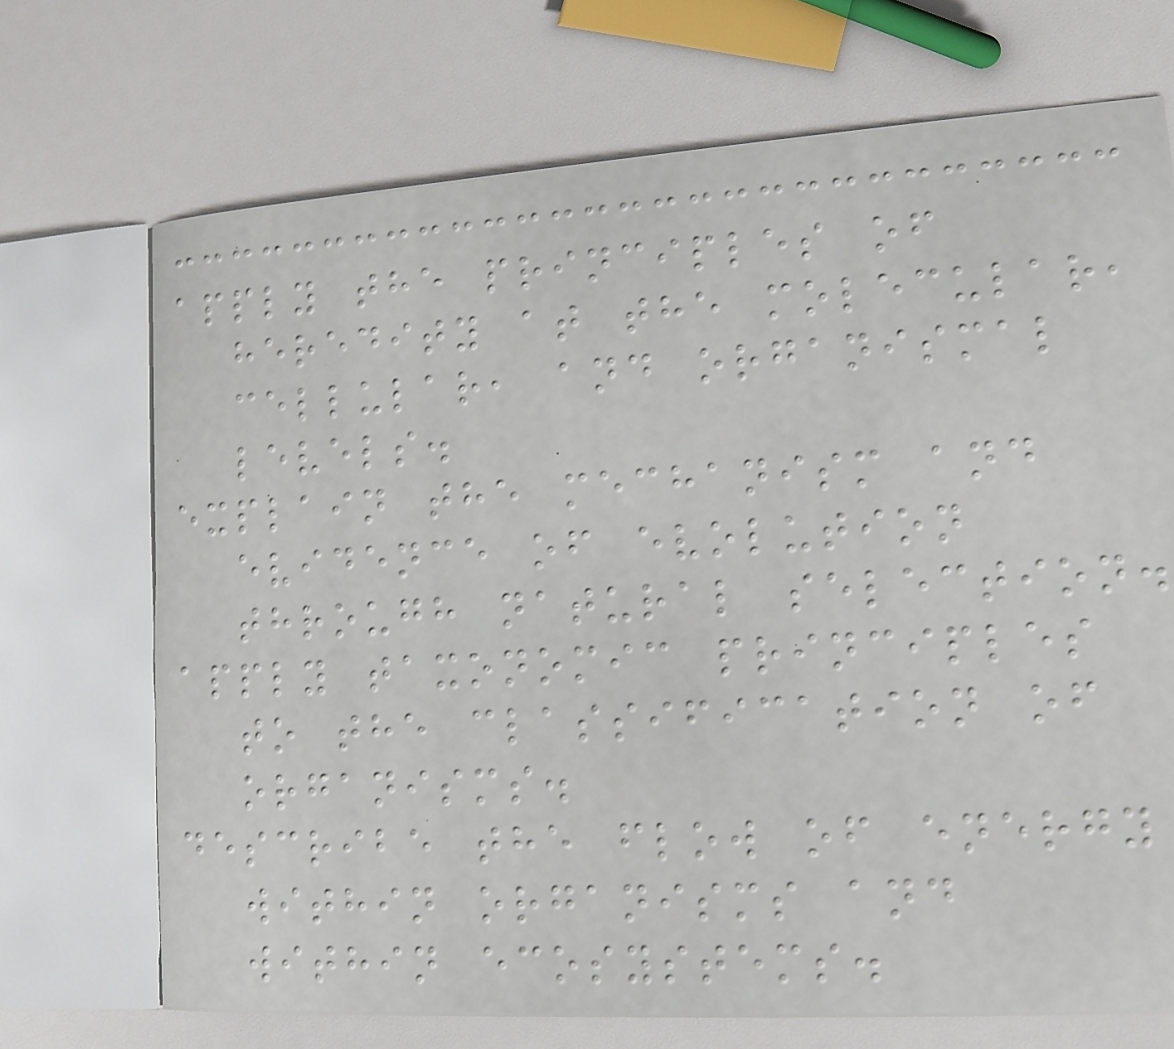apply the principles of
heredity at the molecular,
cellular, and organismal
levels.
explain the mechanism and
evidence of evolution
through natural selection.
apply taxonomic principles
to the classification of
organisms.
describe the flow of energy
within organisms and
within ecosystems.
